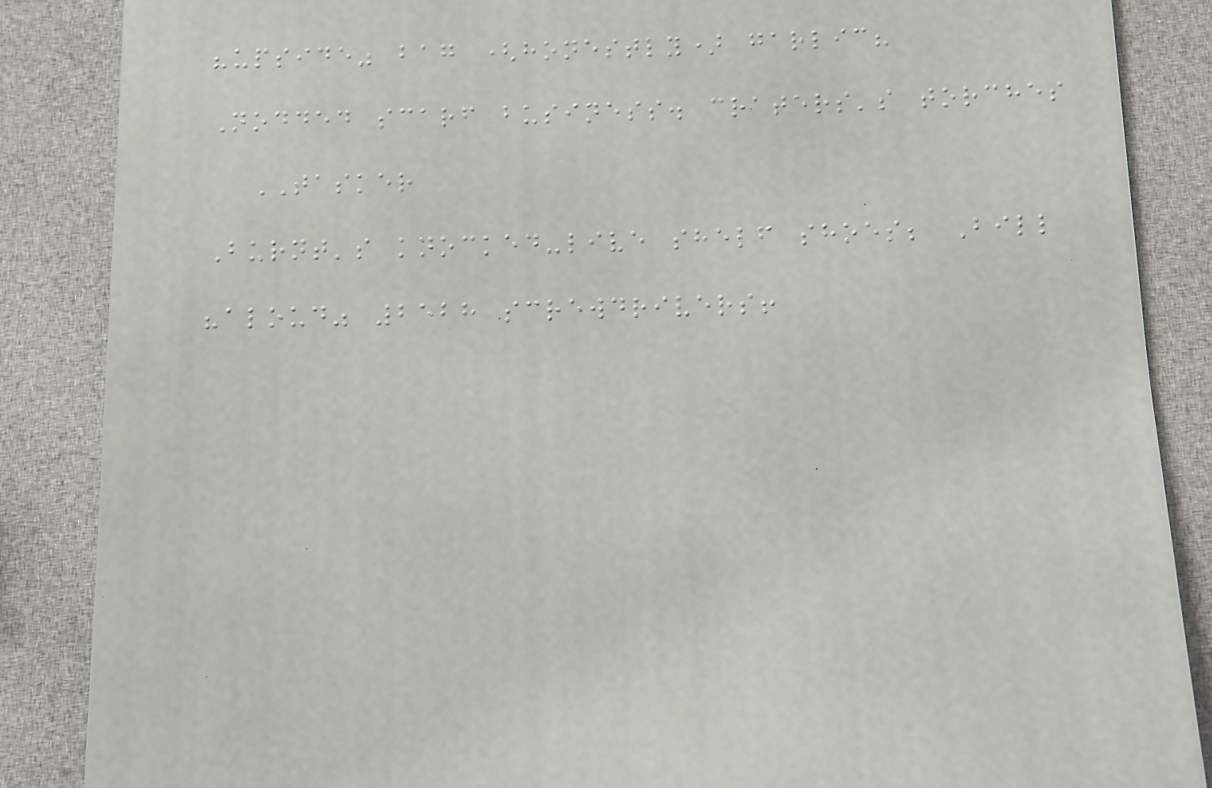"upside" bag (honestly) garlic?
Nodded scarf business. craters's torches
TASKER
Burnt's knocked-live shelf shoes; Bill
"aloud" 2528 screwdrivers!
